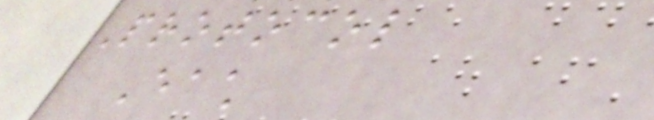Protocol
Each
